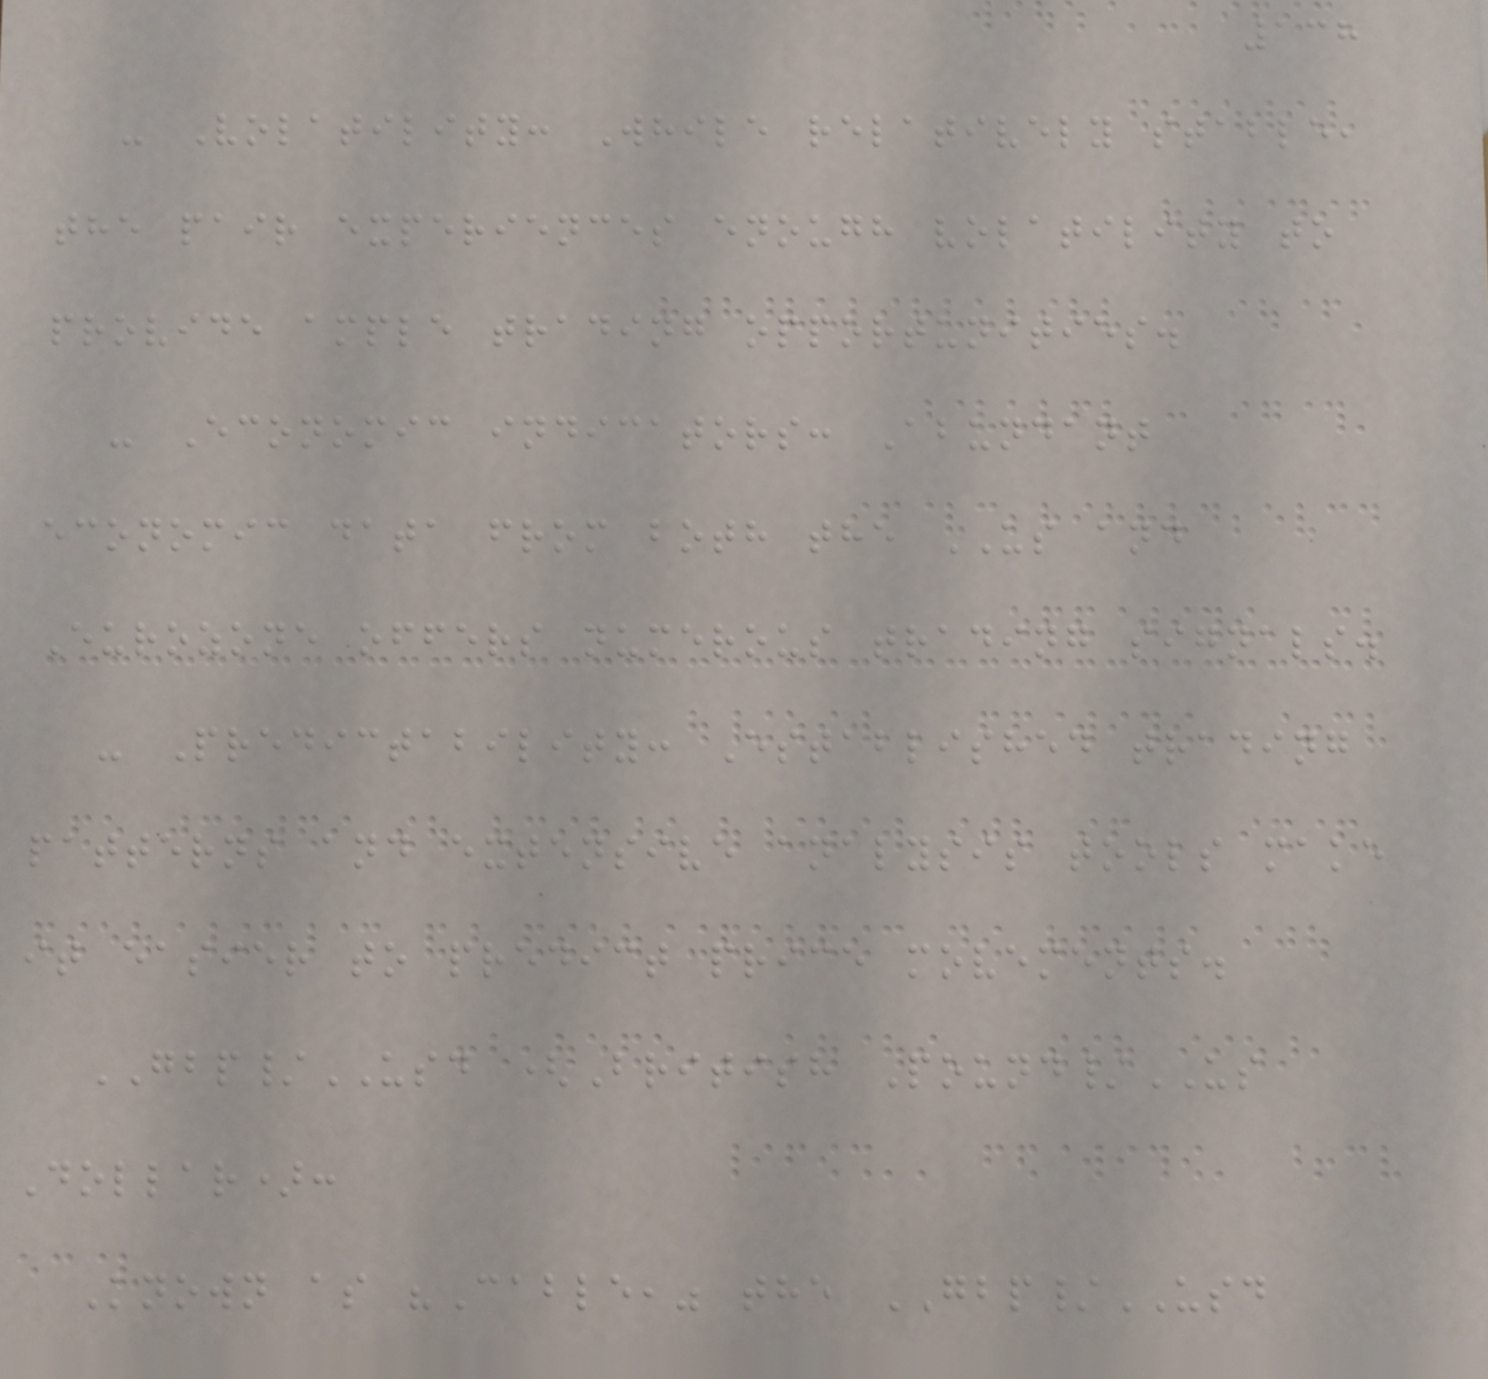138
- Volatility: While relatively stable,
the pair experiences enough volatility to
provide ample trading opportunities.
- Economic indicators: Abundant
economic data from both the US and
Eurozone offers numerous trading signals.
- Predictability: Established trading
patterns and extensive analysis tools make
it easier to predict price movements.
GBP/USD (British Pound/US
Dollar):
Known as "Cable," the GBP/USD
